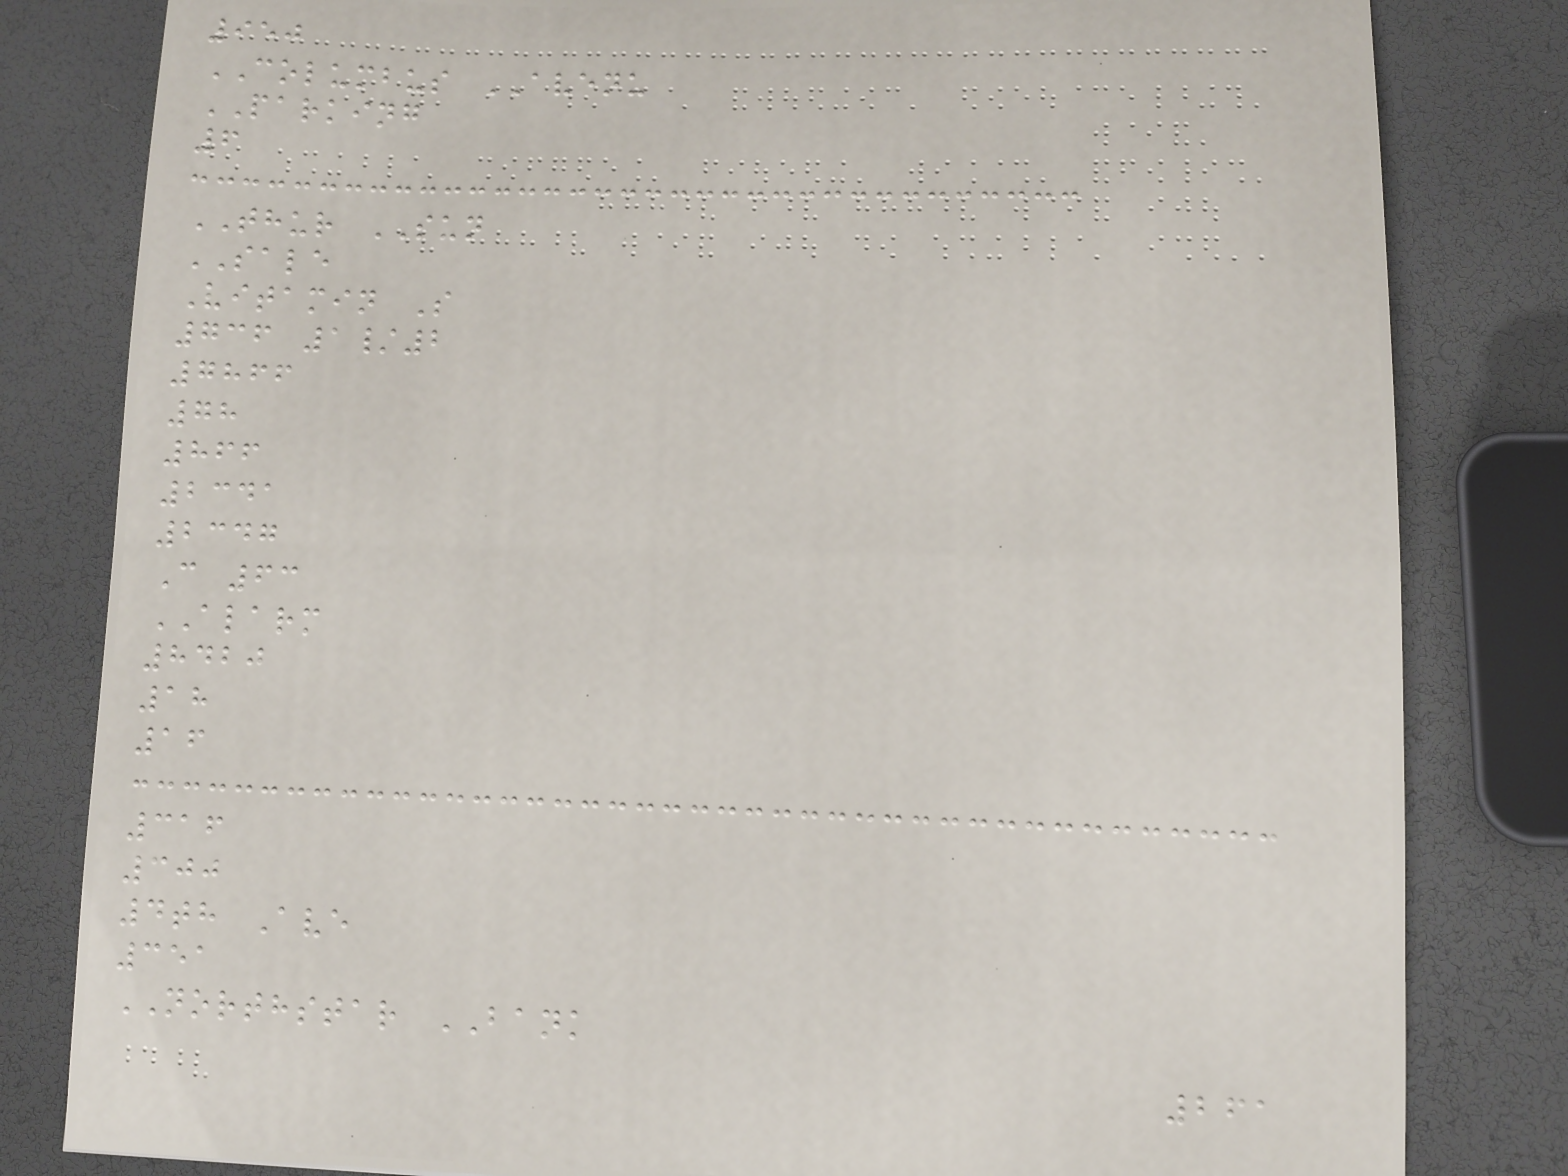950
COLUMBUS AVENU
PARKING
6
THUR SUN
SALE
Vitamin S
736 1/2
7866
78
866
2341
2347
C 63
ALARM
8420
18
16
316
300
4th Ave
351
NORTHSTAR BANK
261
